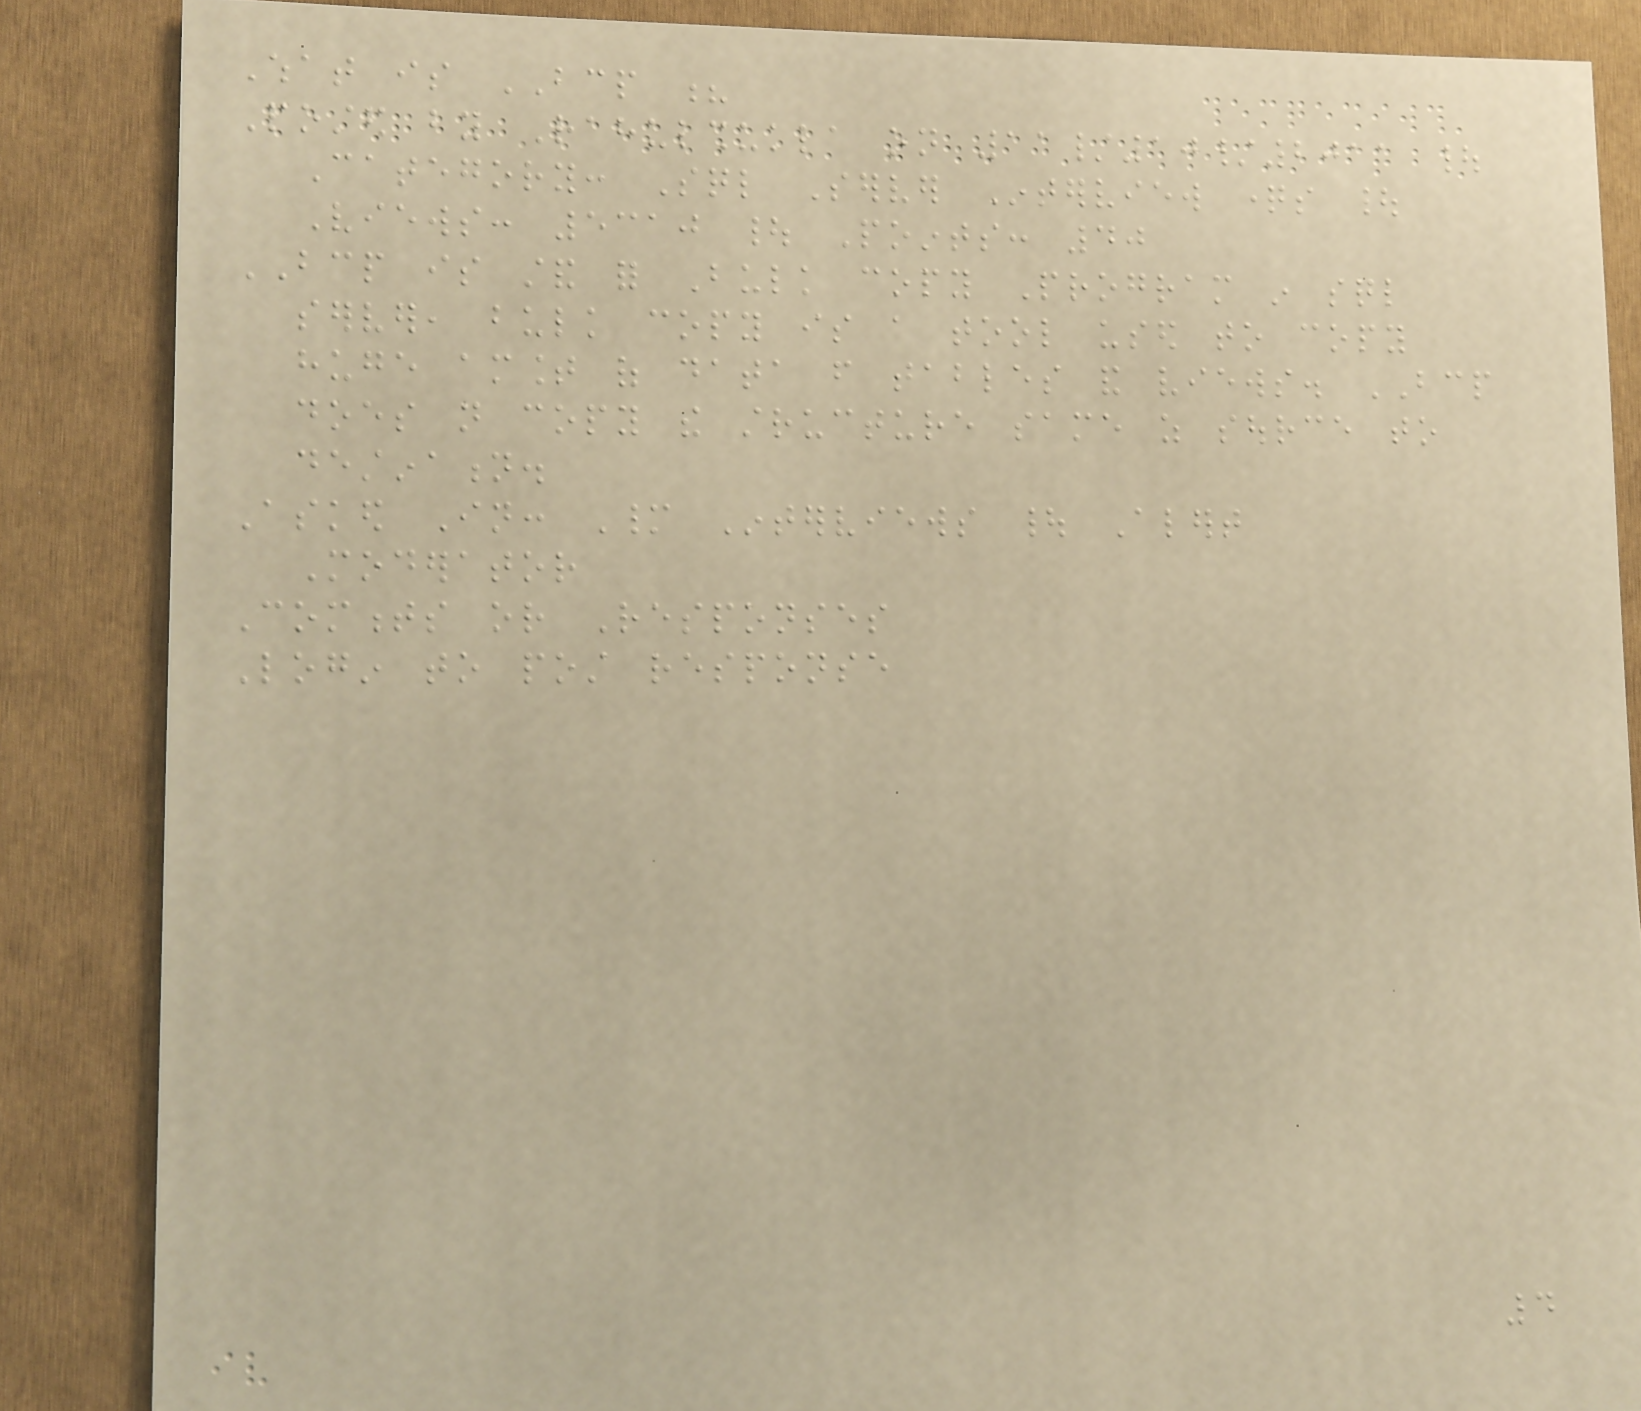What is BCP ?
Posted by Rahulshukla on 11/10/2011 |
Category: Sql Server Interview questions |
Views: 5310 | Points: 40
BCP is stand for Bulk copy Program in sql
server, bulk copy is a tool used to copy
huge amount of data from tables and views. BCP
does not copy the structure same as source to
destination.
Asked In: Many Interviews | Alert
Moderator
Comments or Responses
Login to post response
4
